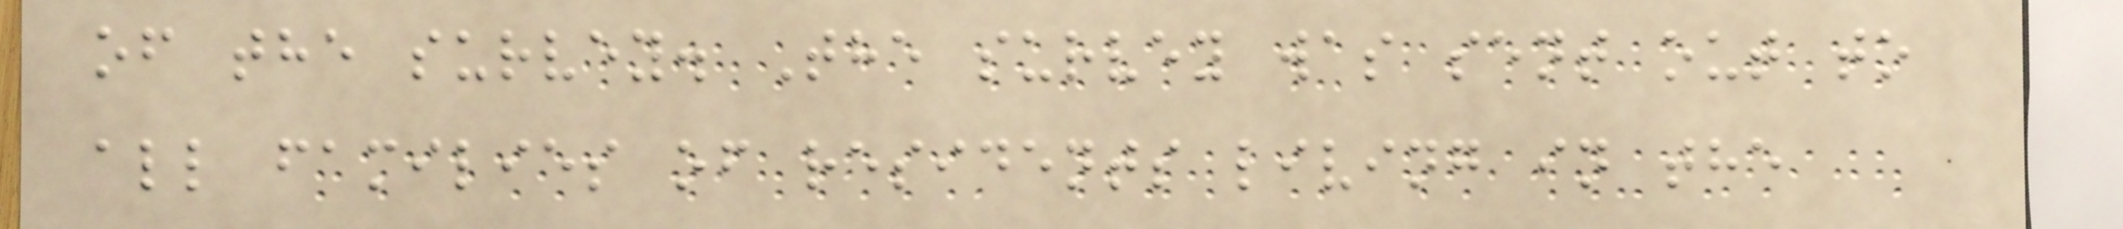of the survey. The survey was sent out to
all families of residents living in the
